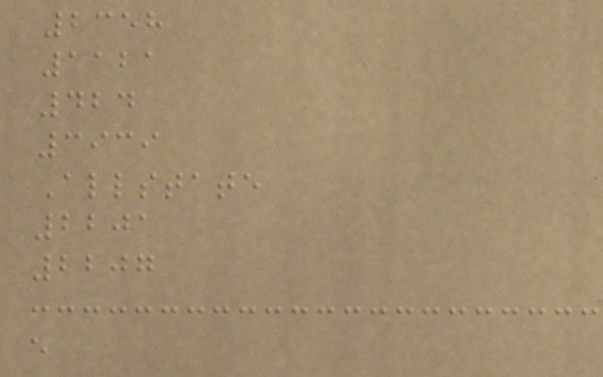2358
1121
424
3939
Allstate
2201
2207
e
